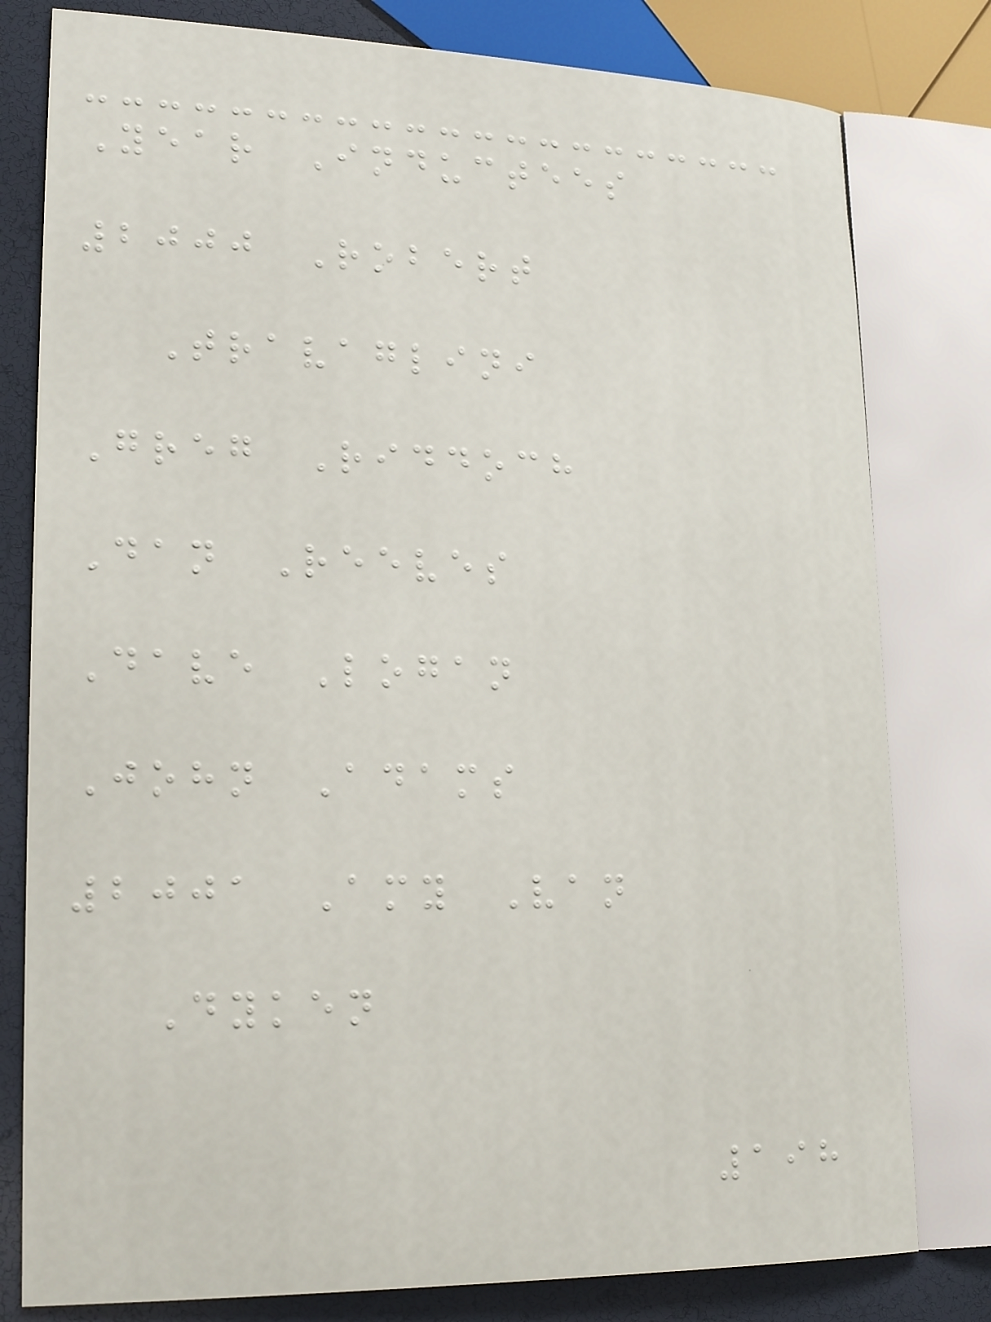Year Inductees
2000 Robert
Travaglini
Greg Riddoch
Dan Reeves
Dave Logan
John Adams
2001 Amy Van
Dyken
198
